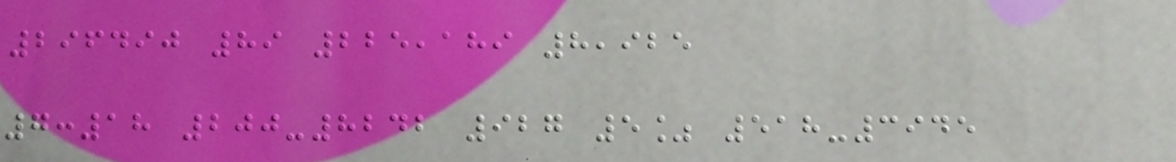296490 89 225,189 8,925
7:18 200-8242 927 5% 518-3945
